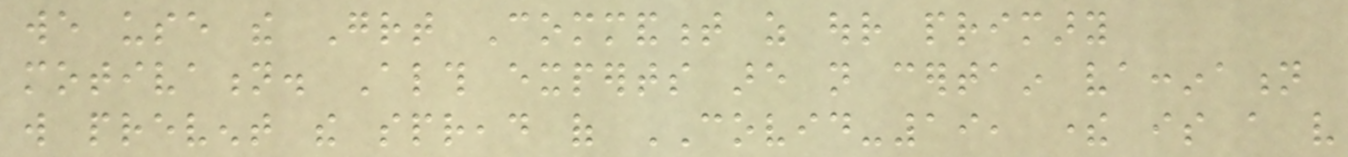we use the Great Commandment as our primary
motivation. Although experts are not certain vaccination
will prevent the spread of COVID-19, there is a very
